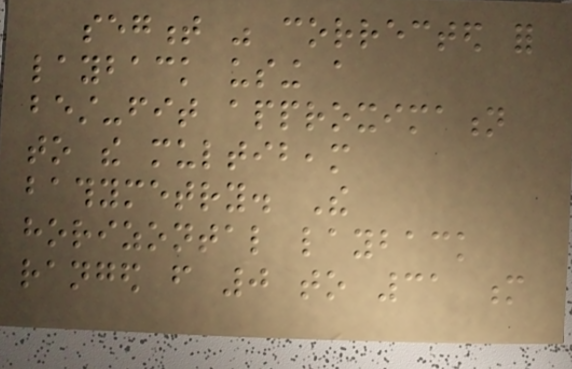segment was corrected for
layback using a
best-fit approximation
to the multibeam
bathymetry. The
horizontal layback
ranged from 0 to 31 m
